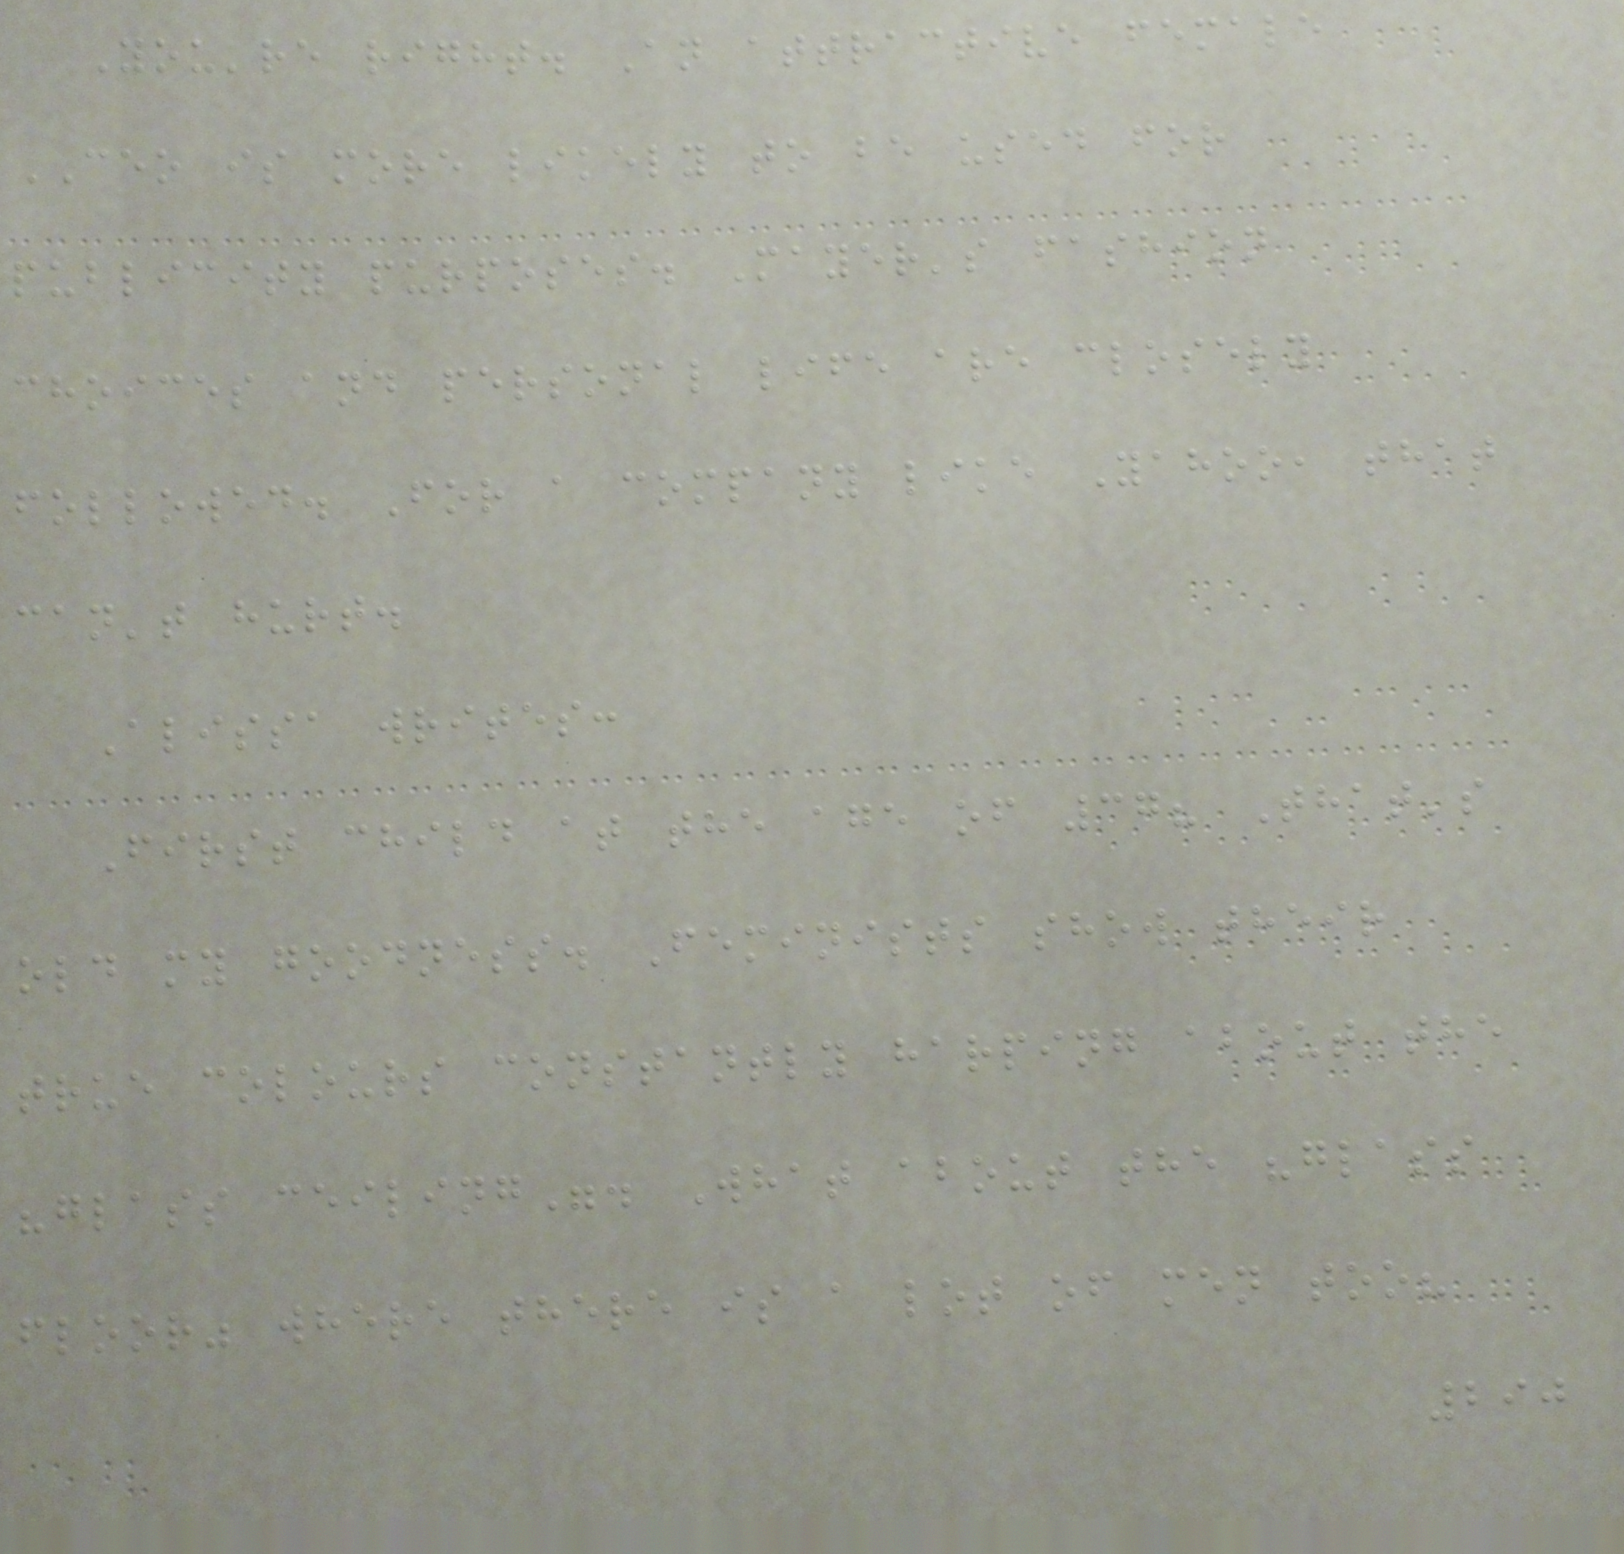You're right. An attractive female
CEO is more likely to be used for
publicity purposes. Mayer's fashion
choices and personal life are closely
followed. For a company like Yahoo, that
can't hurt.
Alissa writes:
First child at the age of 37? That's
old my goodness. Feminists show their
true colours constantly harping about the
"glass ceiling". What about the "glass
floor" where there is a lot of men too?
290
